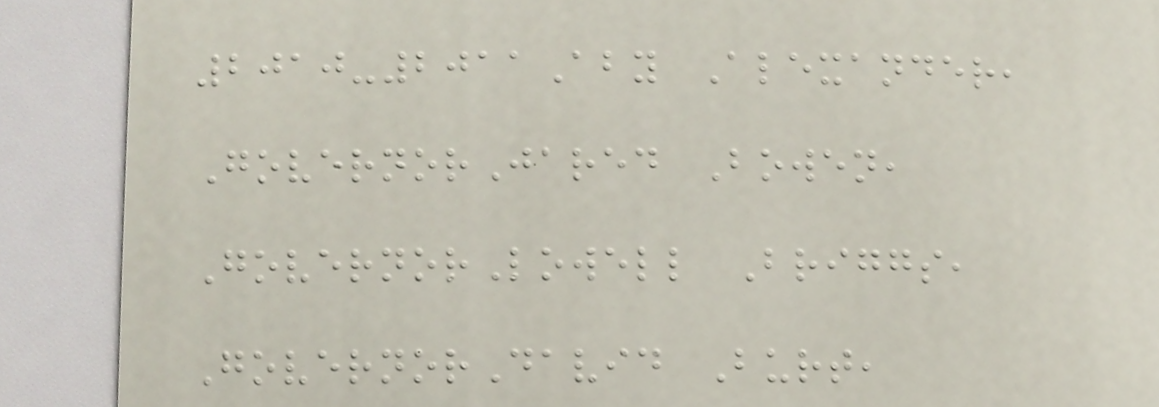2010-2011Aby Alexander,
GovernorJared Bowen,
GovernorLowell Briggs,
GovernorDavid Burt,
